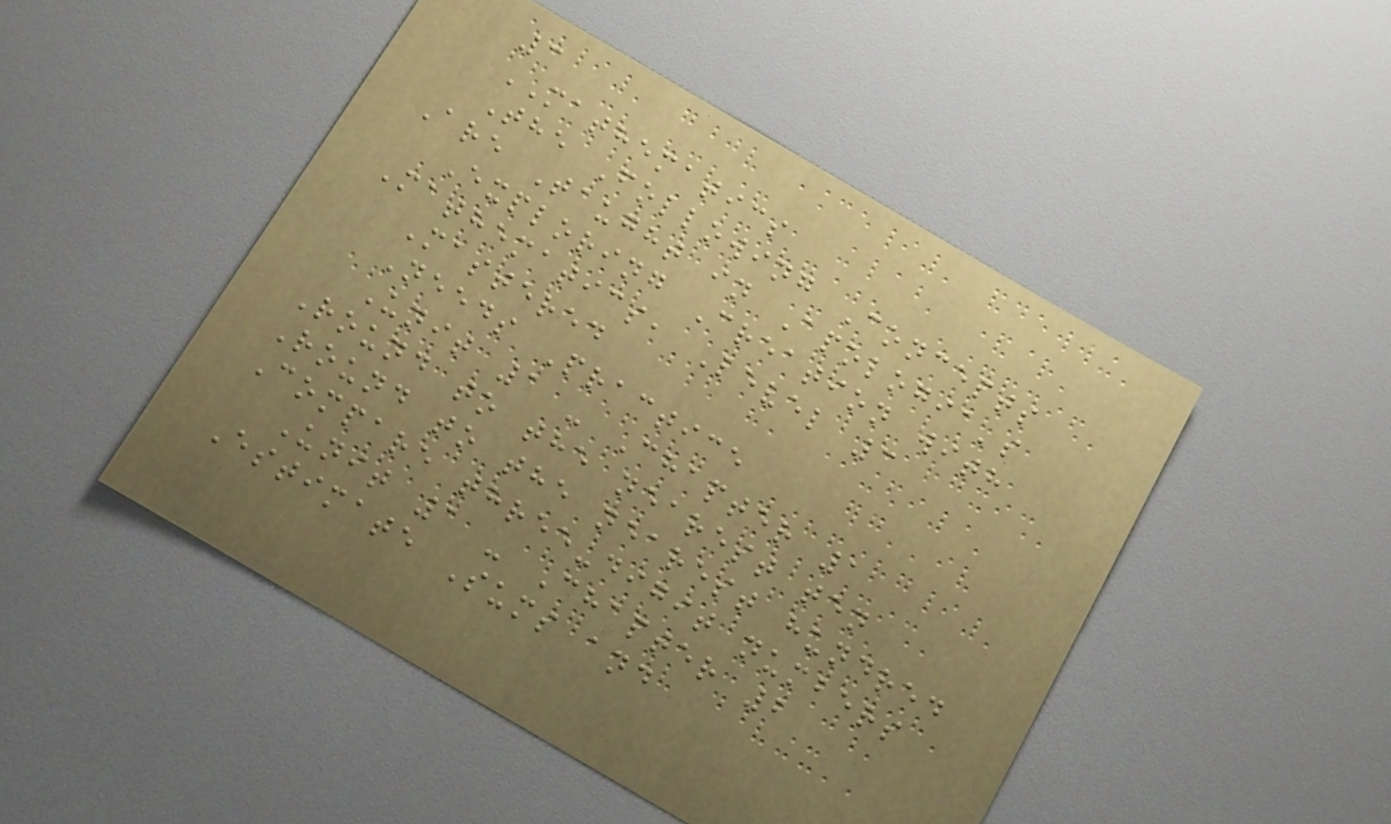3
MATHEMATICS
The Following Concepts
Are Taught in Apologia's
Exploring Creation with
Mathematics, Level 3
Mastered
Needs Practice
Unit 1 - Chapter 1
Round to the nearest ten
Round to the nearest hundred
Compare three-digit numbers
Unit 1 - Chapter 2
Estimate Sums and
